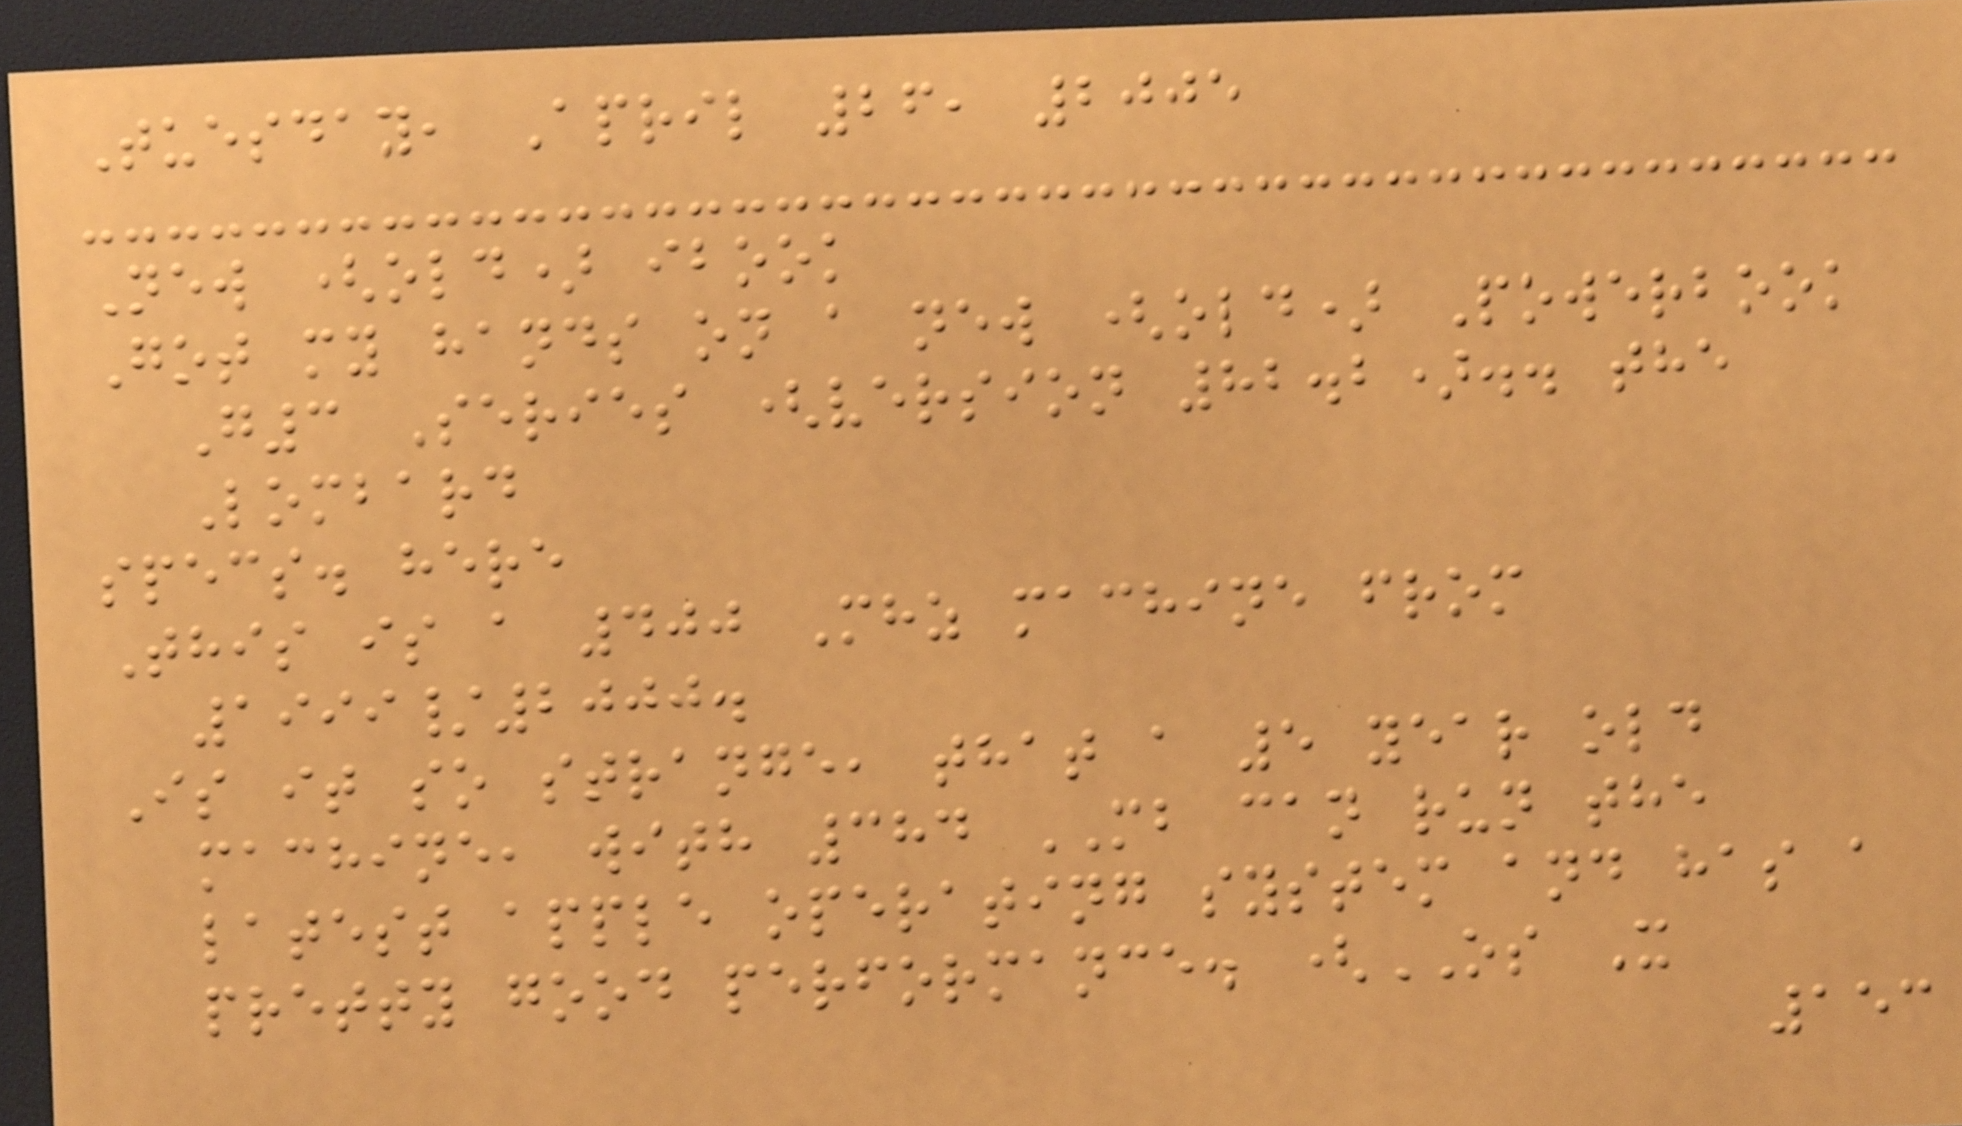Tuesday, April 26, 2005
New (old) ibook
Got my hands on a new (old) Powerbook
G3 Series (version 82.2).. the
Lombard
specs. here
This is a 400 Mhz machine from
1999/2000.
Is it so strange, that a 5 year old
machine, with 384 MB can run the
latest apple operating system and has a
pretty good performance. (OS X
153
